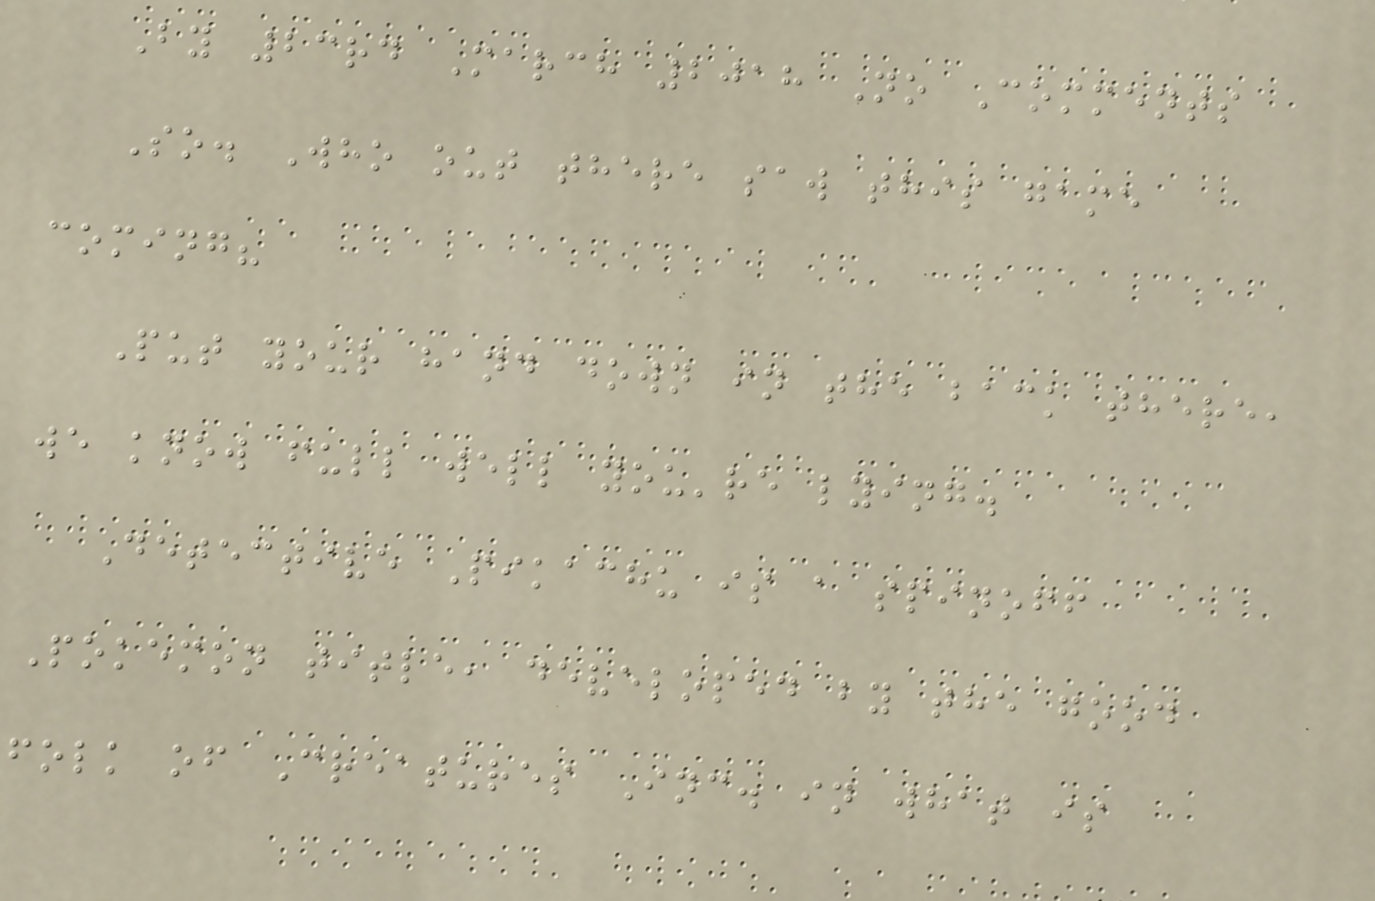By 23rd March 2018 No Comments
So. Who out there saw this game
coming?
Put your hand down in the back there,
we know full well you're lying.
Detective Pikachu is a spinoff
Pokemon title, developed by the good
folk of Creatures Inc. in what is
